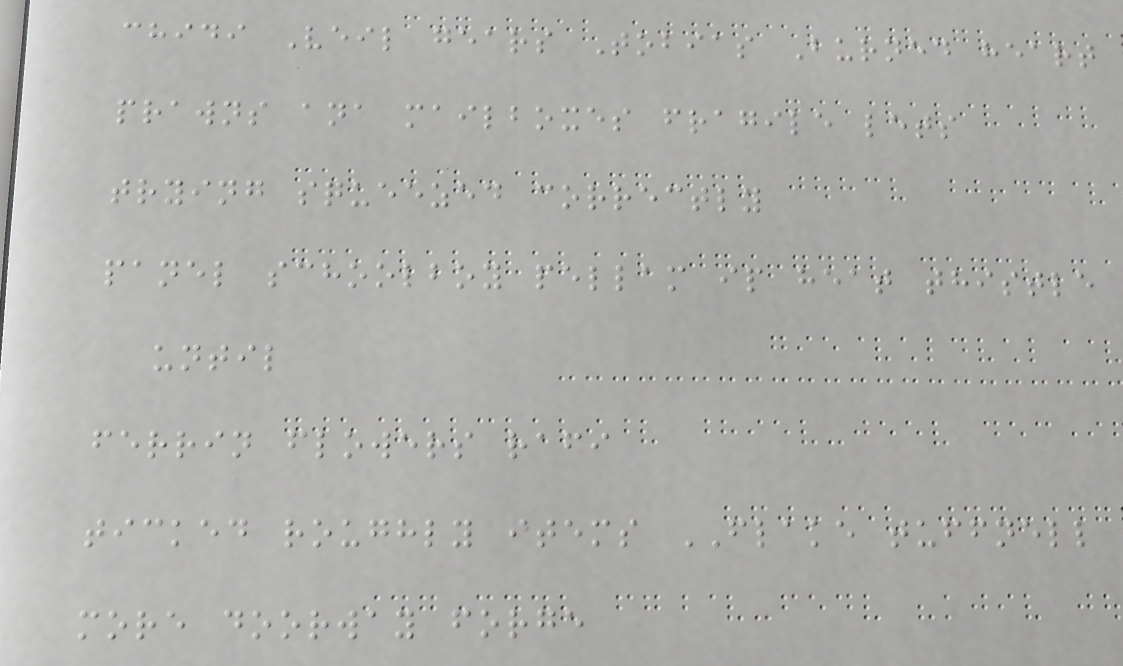chidi Veil gears Tobias Burned heart
prawns ana mailboxes fragile lets
trying squeezed correctly
panel schoolboy pellam ip heat thistle
until
ferrin flowers rafi
ticked roughly items FLAKE tuffnell
more doorway forge
